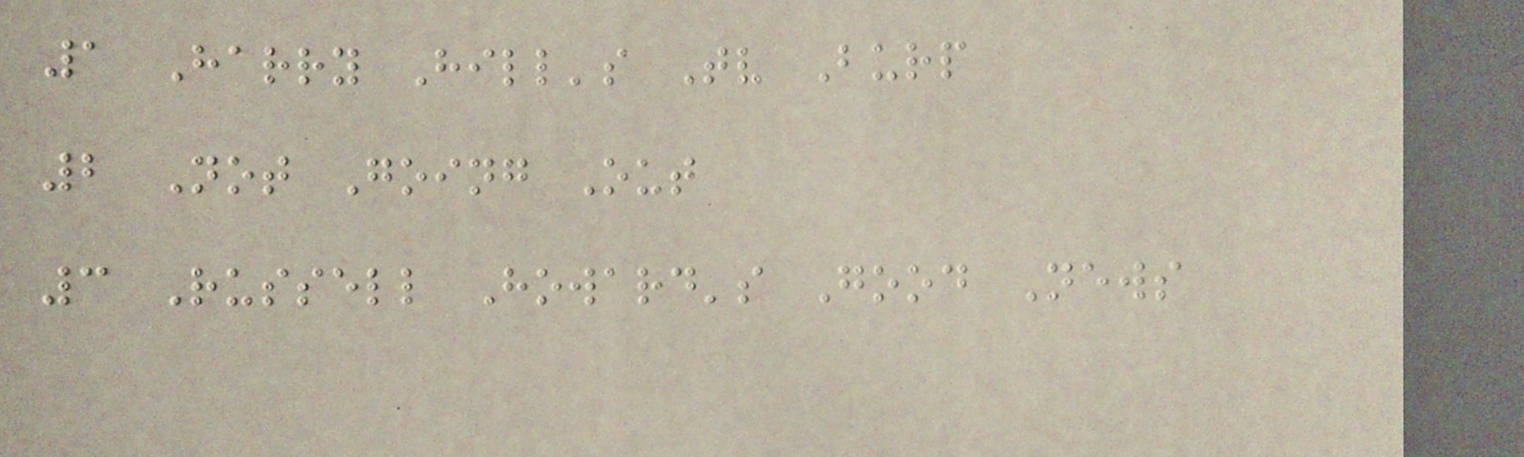1 Harry Hill's Tv Burp
2 Not Going Out
3 Russell Howard's Good News
